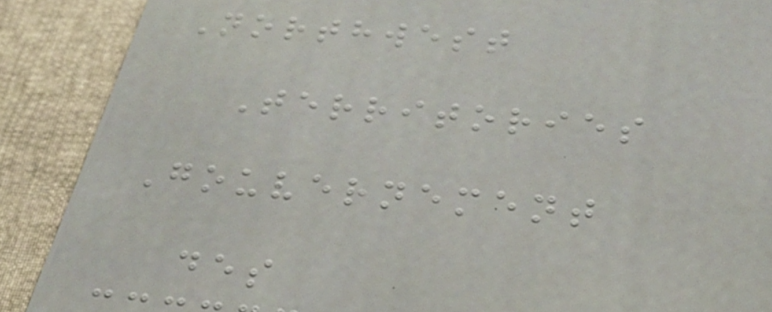Northwest
Territories
Gouvernement
des
